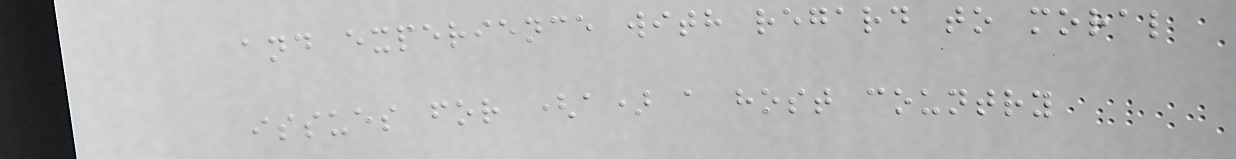and experience with regard to moral
issues for (a) a host country
